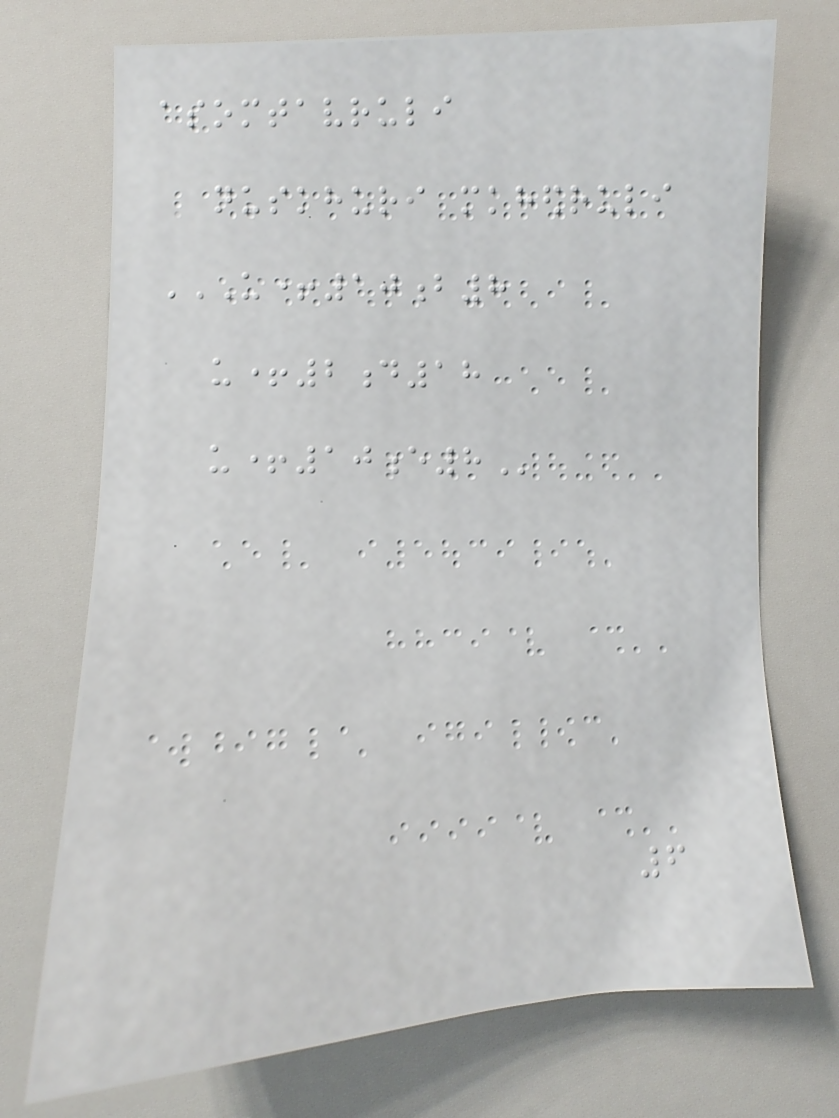asomtavruli
nuskhuri mkhedruli
U+10B8
U+2D18
U+10E8
6
